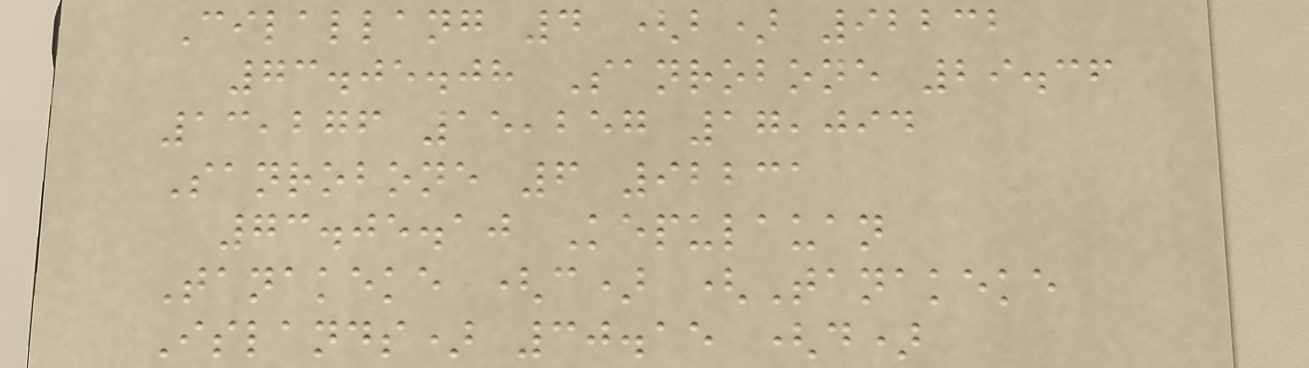Cilallang 4 (b) 92232
73.05.08 Sanrobone 29.36
13,276 15,257 17,094
Sanrobone 6 92231
73.05.10 Kepulauan
Tanakeke (c) (Tanakeke
Islands) 30.15 (d)
